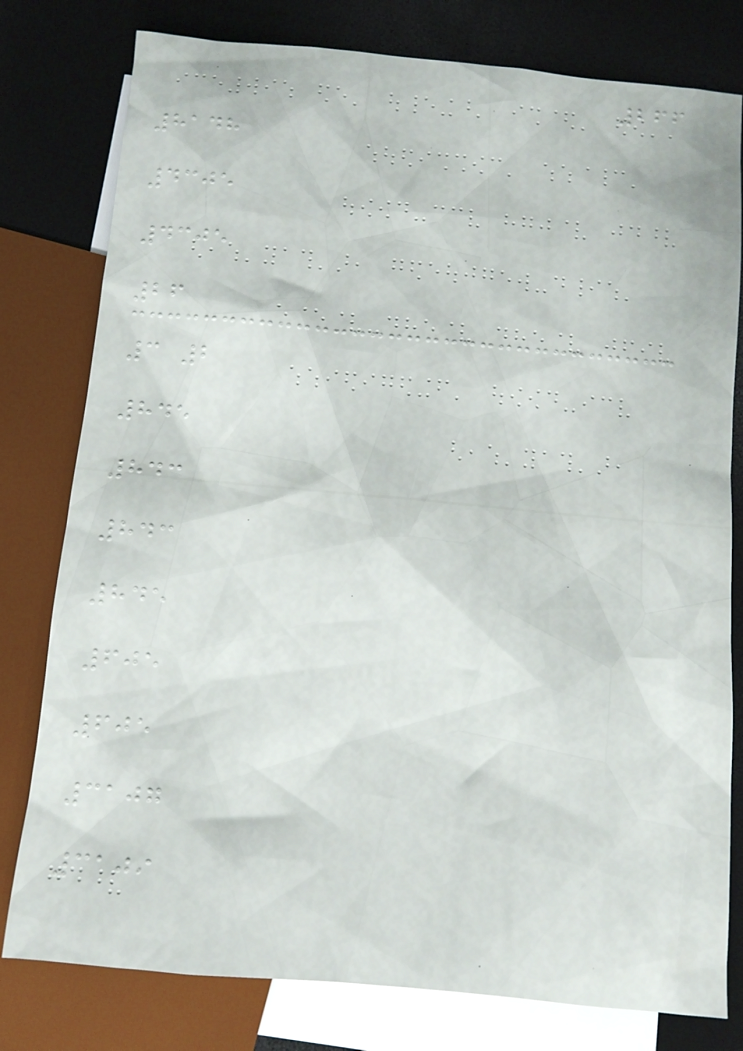266
8148
4305
4305
26
3 2
845
843
843
845
605
605
3107
3109
